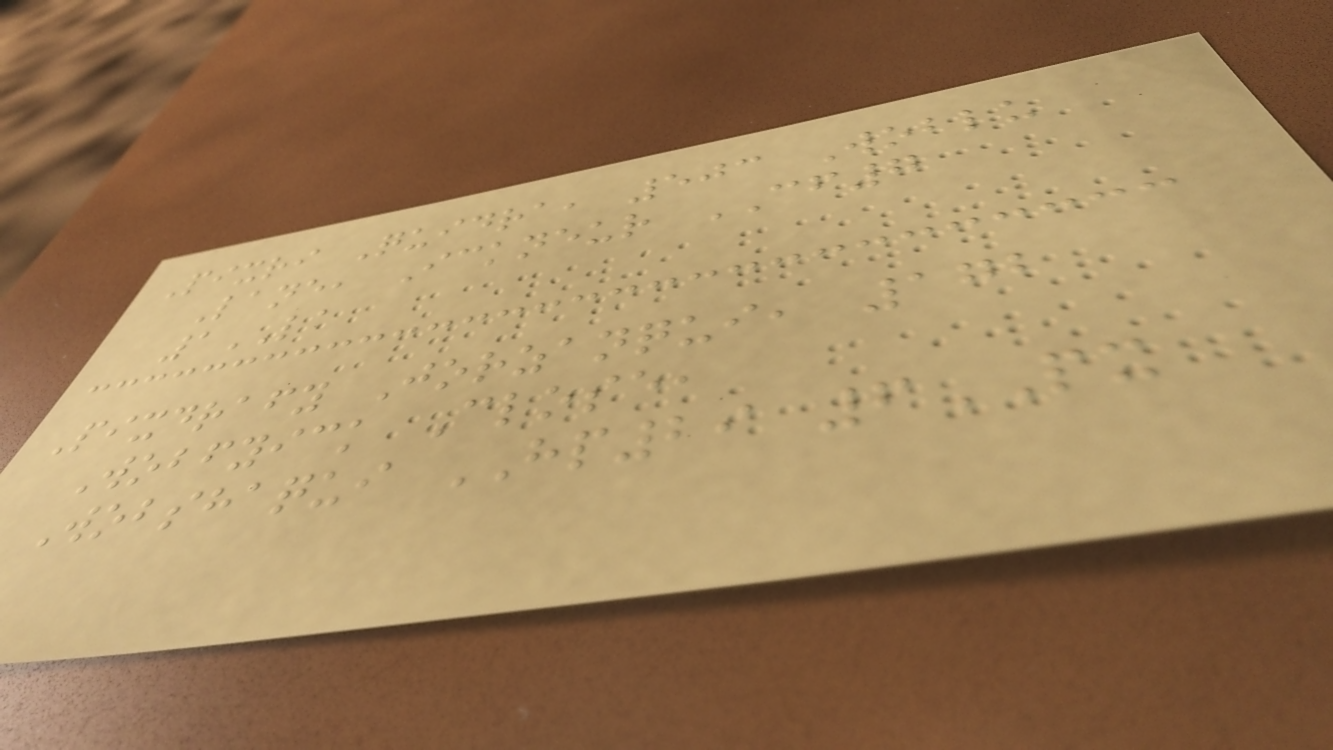Pixri Quidra, 503 Woblu
Lane, Ickneur CF7
1LA
Pixdrafy Jorzanqui, 172
Wobfyick Close,
Wobshaqui HP29 6PX
